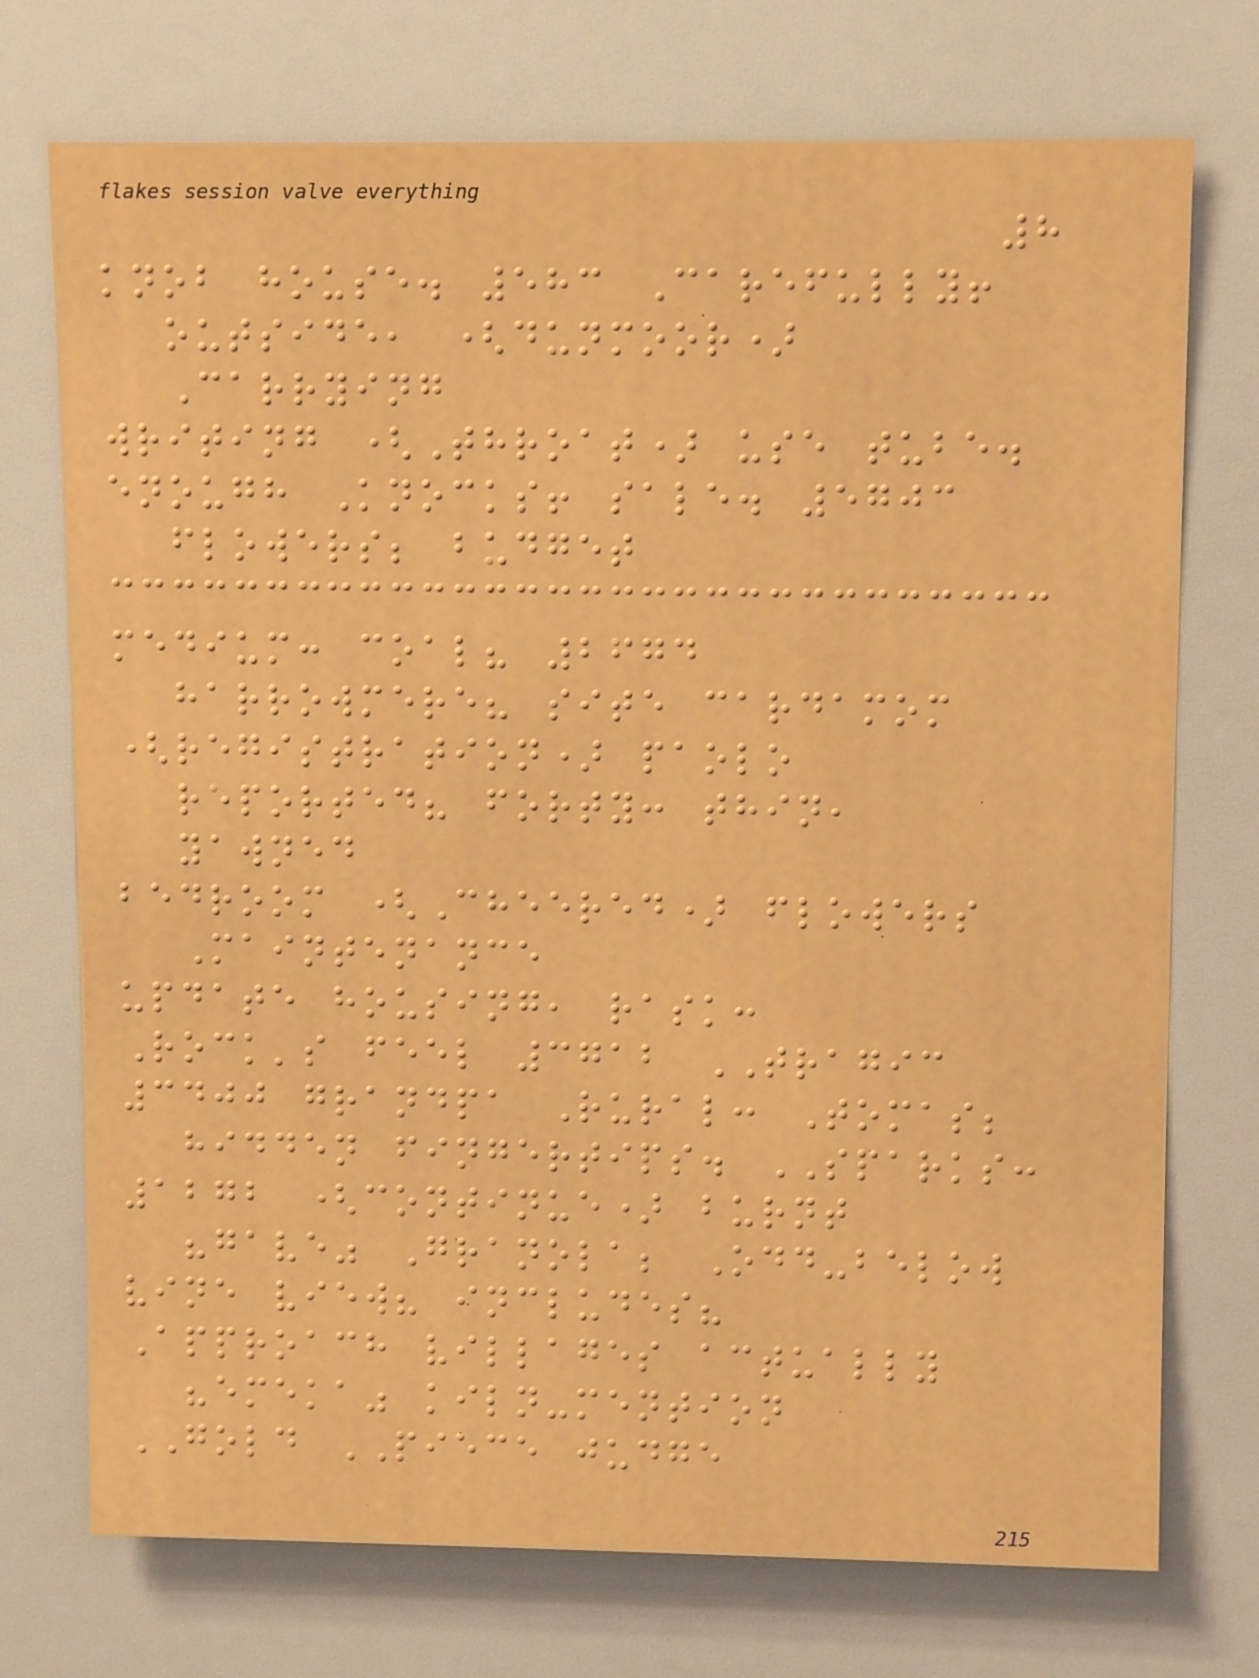8
knob house. 583 Carefully!
outside, (dunmoor)
Carrying
writing (Throat) use tube.
enough Knocks! sale. 5703
flowers; budget
medium: coal? 2674
harrowmere? site cardamom
(registration) paolo
reported? forty: thin,
yawned
bedroom (Cheered) flowers
Maintenance
update housing, rask:
Rock's feel 3712 TRAGIC
3400 grandpa Rural: Tomas;
hidden fingertips. SPARKS:
1272 (continue) burnt
"gave" Granola; Odd-below
vine view? includes?
Approach villages actually
"emeka" kiln-mention
GOLD PIECE judge
